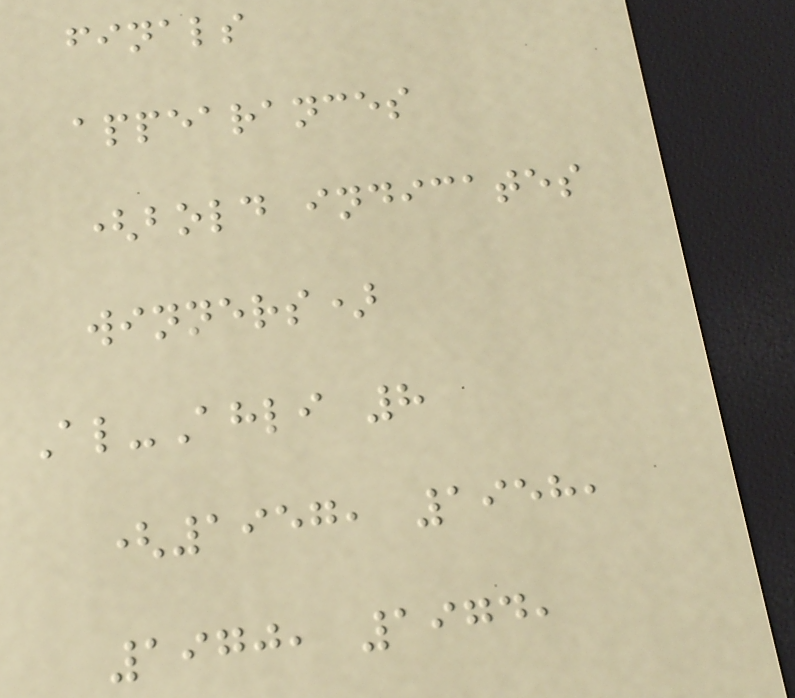finals
appearances
(bold indicates
winners)
Al-Ahli 8
(1957, 1958,
1970, 1974,
